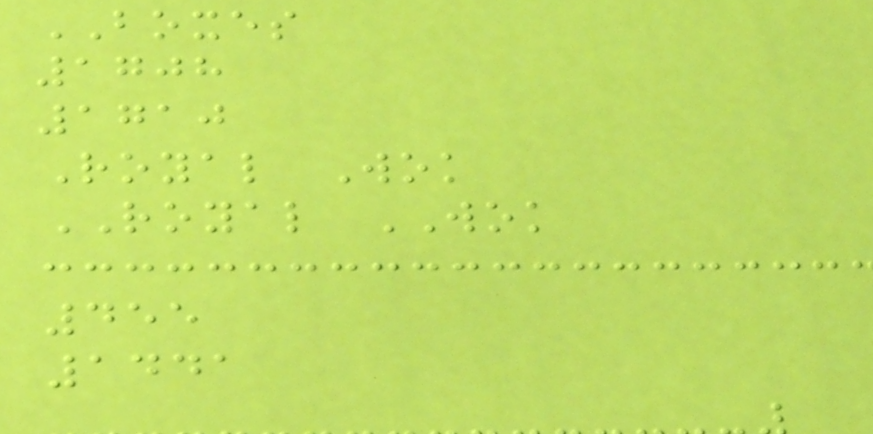BOXES
1708
1710
Royal Wok
ROYAL WOK
455
1441
